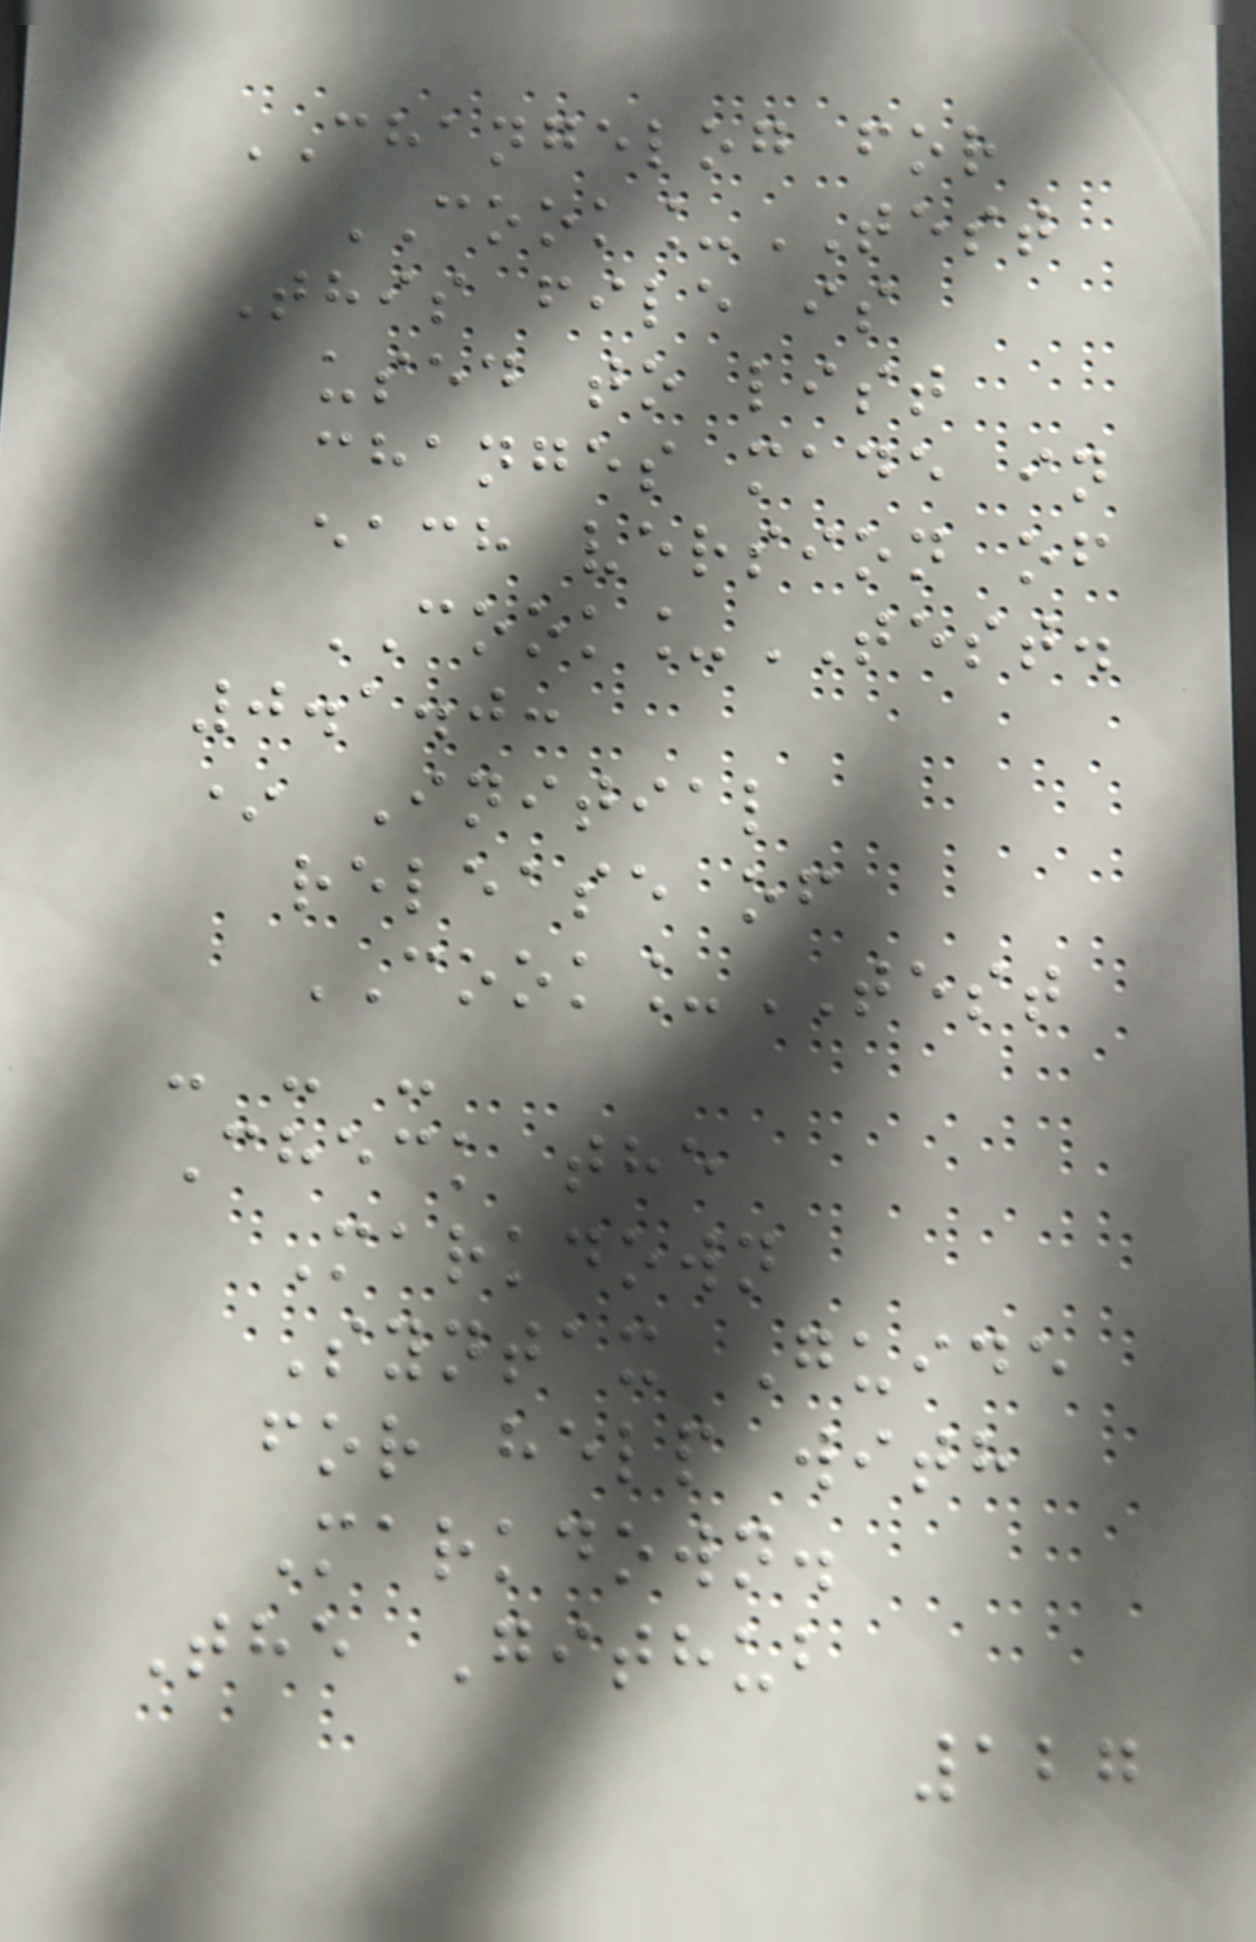CHANGELOG for
COOK_TEST
This file is
used to list
changes made in
each version of
COOK_TEST.
0.1.0:
* Initial
release of
COOK_TEST
- - -
Check the
Markdown
Syntax Guide
for help with
Markdown.
The Github
127
